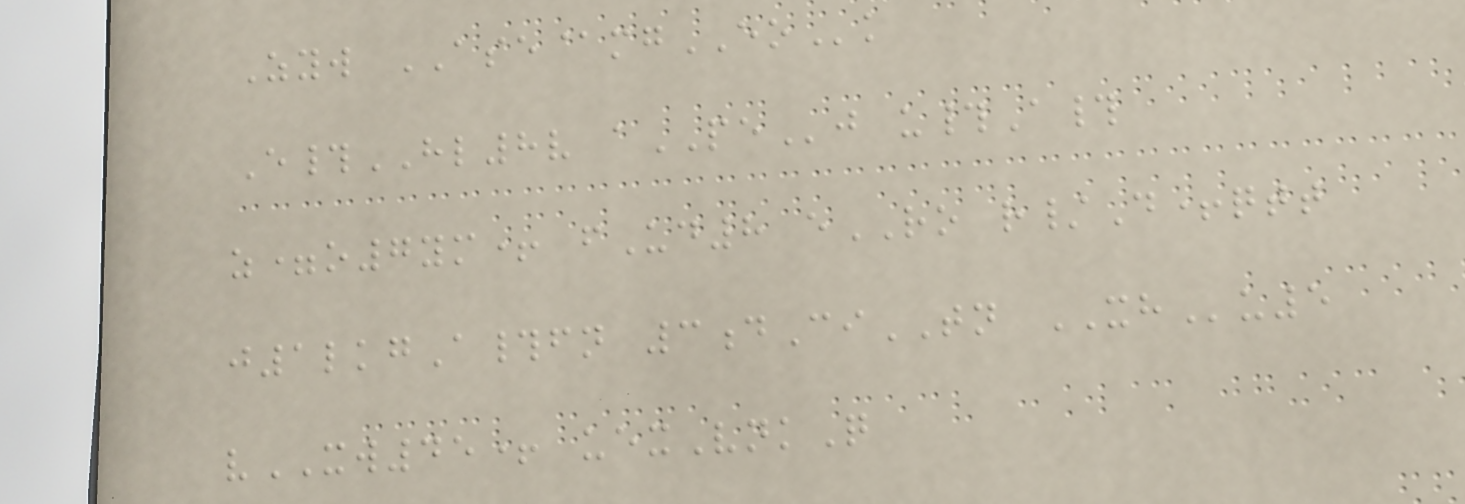Zyw ASE@mgEOk
E#HL8v aPEj u#A#
z=o7ym+ fUd8 eRO r/D+qtt
j1lkgA#fn 3dCiTN XHu5
vXW45+ uexVnkQ
